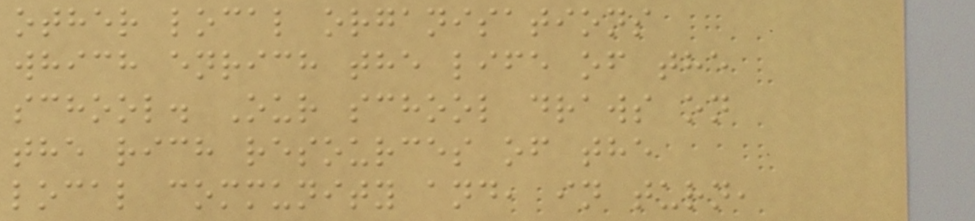other local organisations
which enrich the life of the
school. Our school draws on
the rich resources of the
local community and, in turn,
